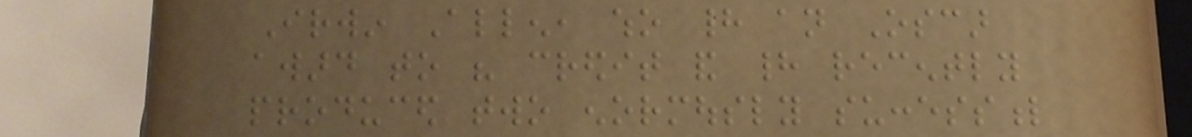Irwin Allen, who had an Oscar
award to his credit and had recently
produced two enormously successful
